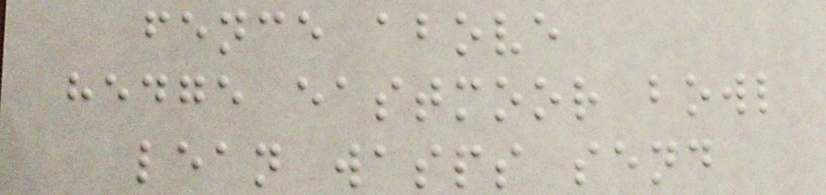fence above
hedge eastmoor bowl
lean wasps send
